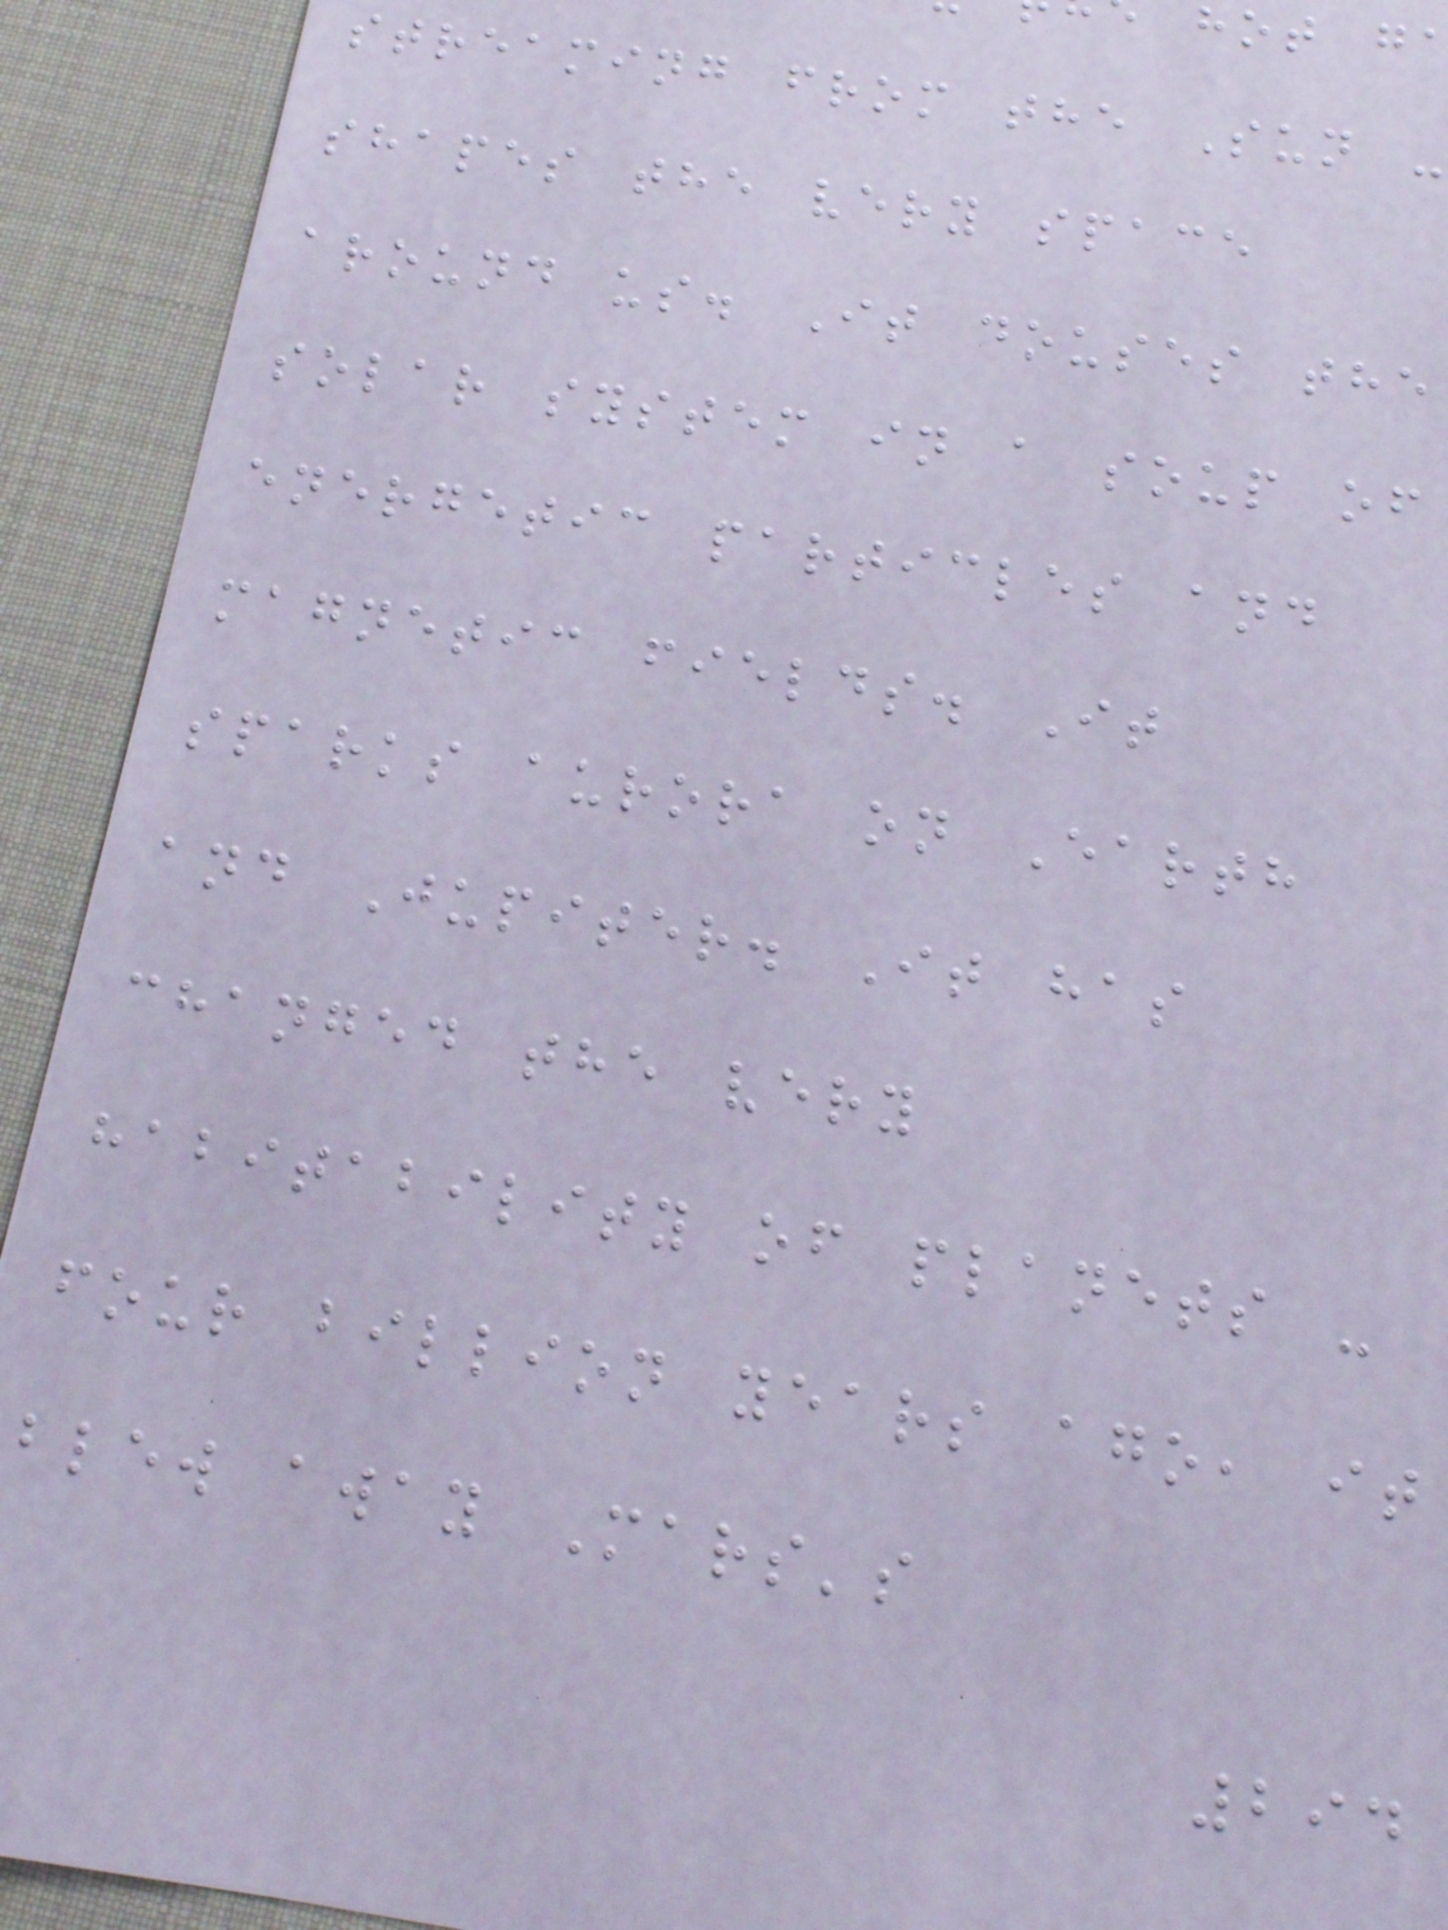streaming from the Sun -
shapes the very space
around us. It douses the
solar system in a soup of
energetic particles and
magnetic fields. It
sparks aurora on Earth
and Jupiter. It has
changed the very
habitability of planets -
four billion years ago, it
blew away Mars's
294
